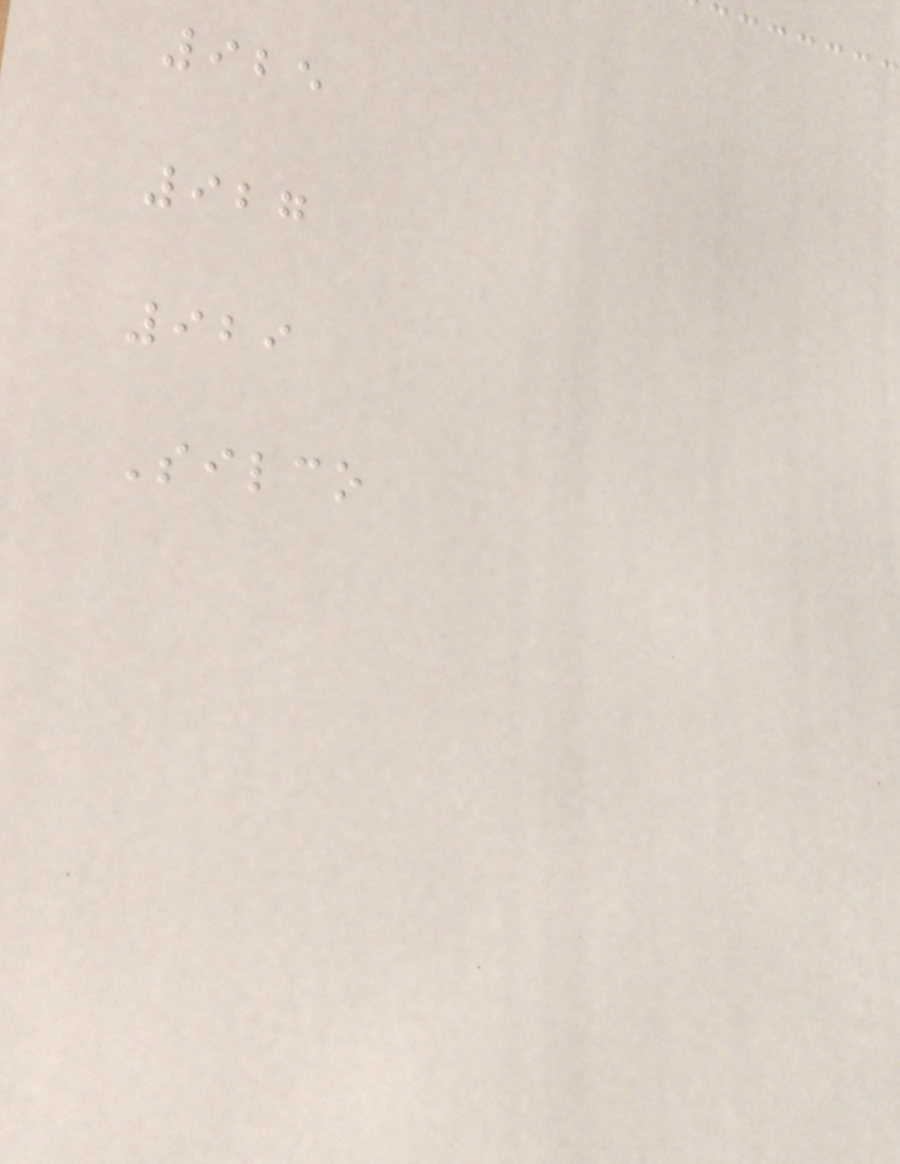925
927
929
Silco
